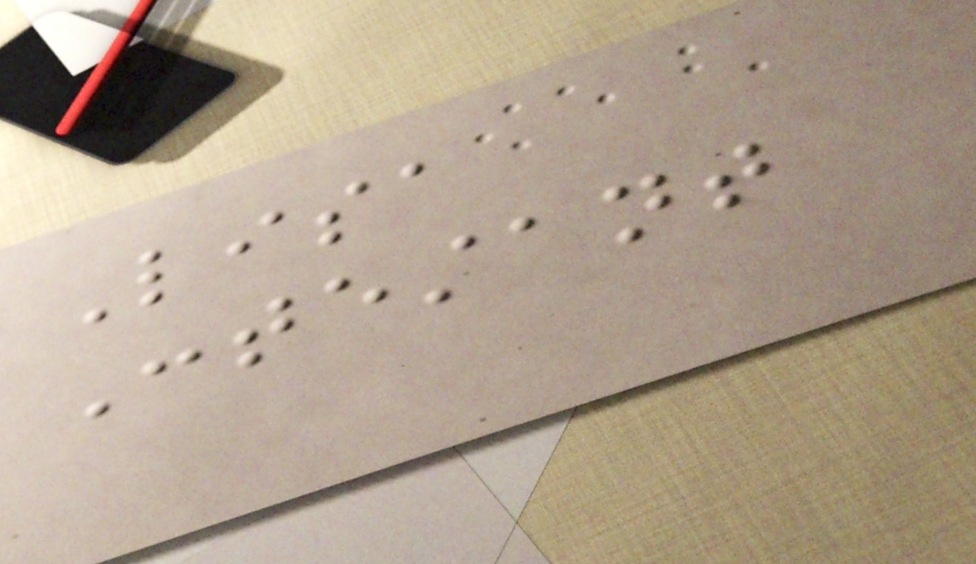Lisa
Contestant
